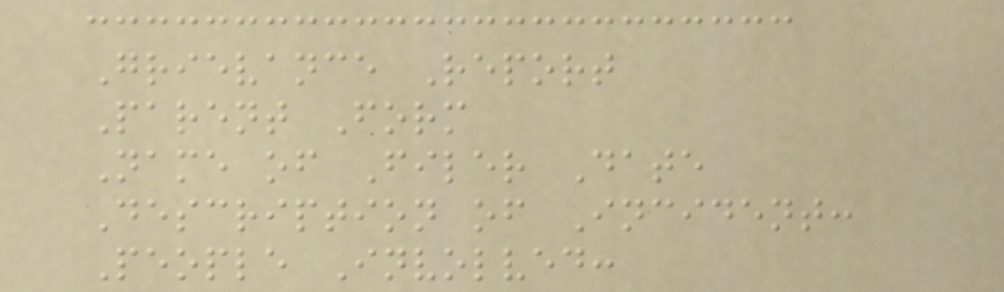Grievance Report
Parent Form
Name of Filer Date
Description of Incident:
People Involved:
